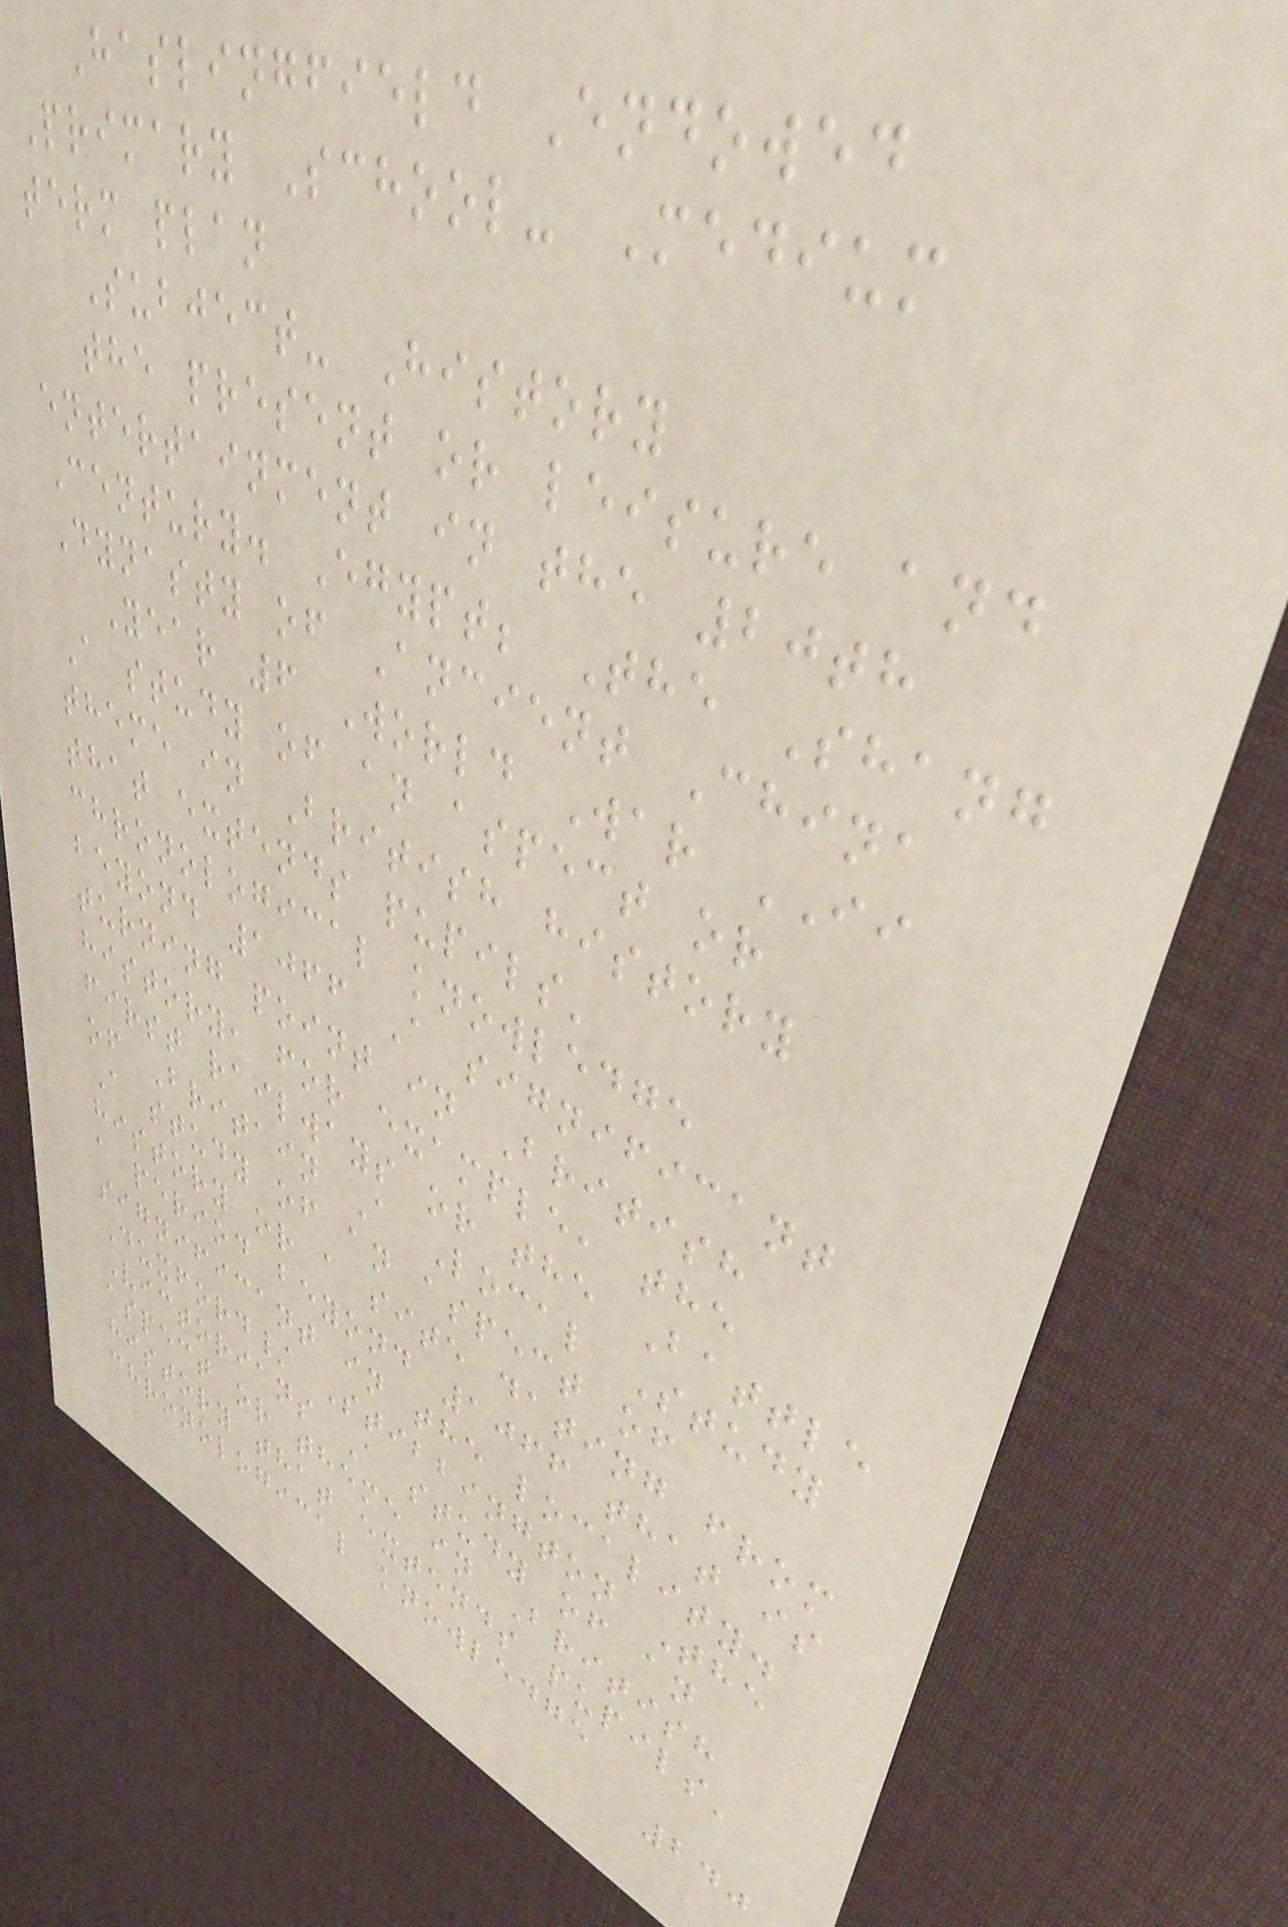Haslingfield Endowed
Primary School- Medium
term plan
Subject- History
the present or leisure and
entertainment in the 20th
Century. Egypt; The Shang
Dynasty of Ancient China
Year 6 World War II
A study of an aspect or
theme in British history
that extends pupils'
chronological knowledge
beyond 1066 A significant
turning point in British
history, for example, the
first railways or the Battle
of Britain A Local Study
A study of an aspect of
history or a site dating from
a period beyond 1066 that is
significant in the locality.
Duxford/ Stibbington The
Victorians A study of an
aspect or theme in British
history that extends pupils'
chronological knowledge
240
